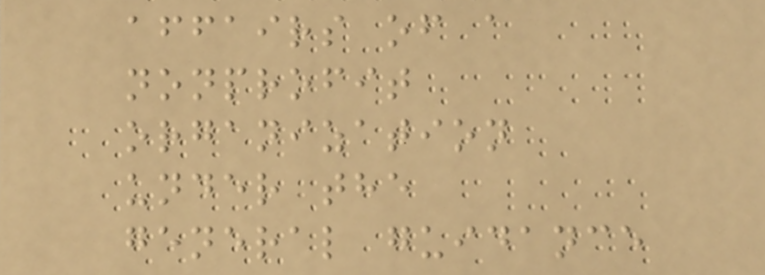affairs of a
nonprofit
organization
under the
general guidance
